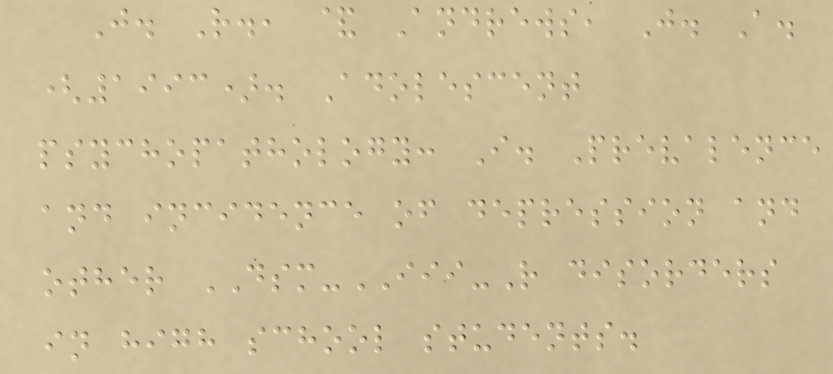J. R., & Andrews, J. A.
(1993). Adolescent
psychopathology: I. Prevalence
and incidence of depression and
other DSM-III-R disorders
in high school students.
